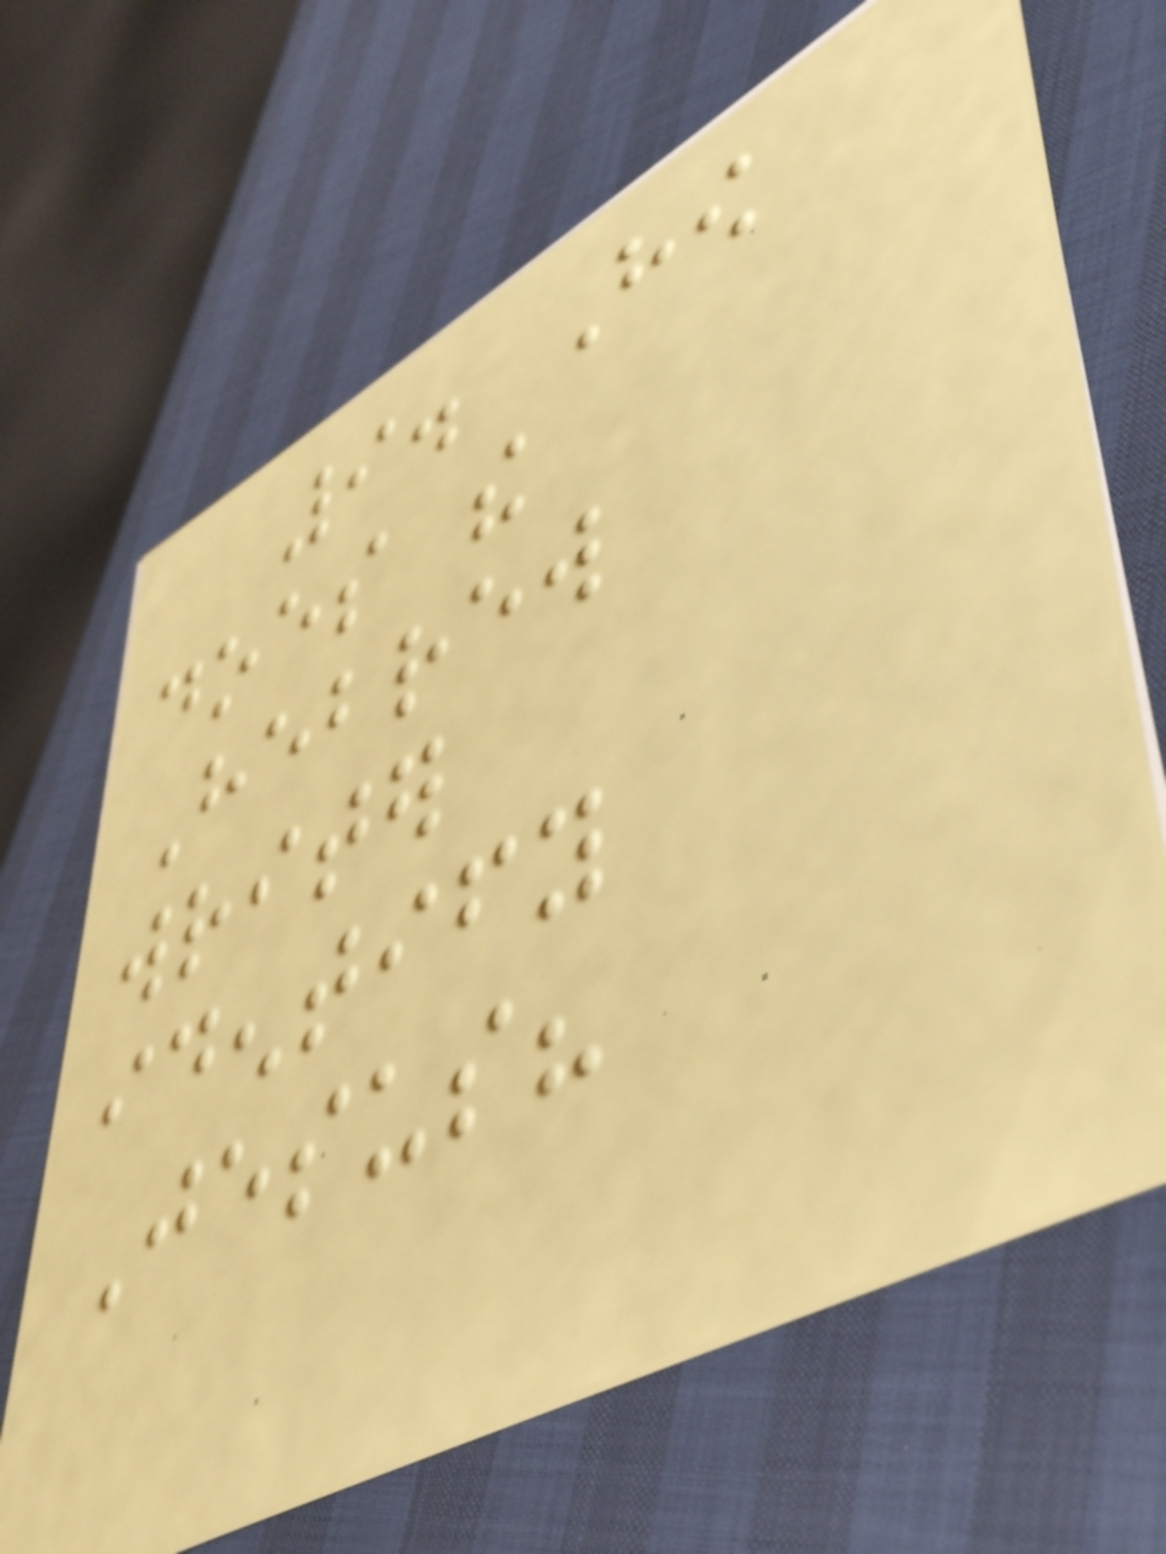9. How
does the
Hebrew
writer
identify
Jesus?
